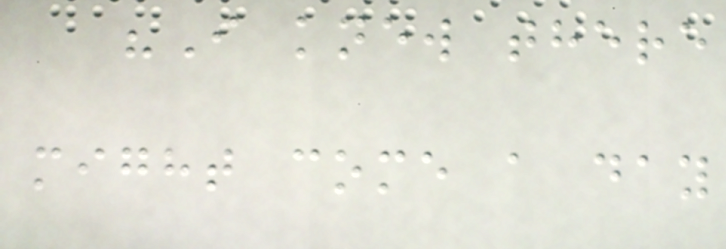"I knew there
might come a day
